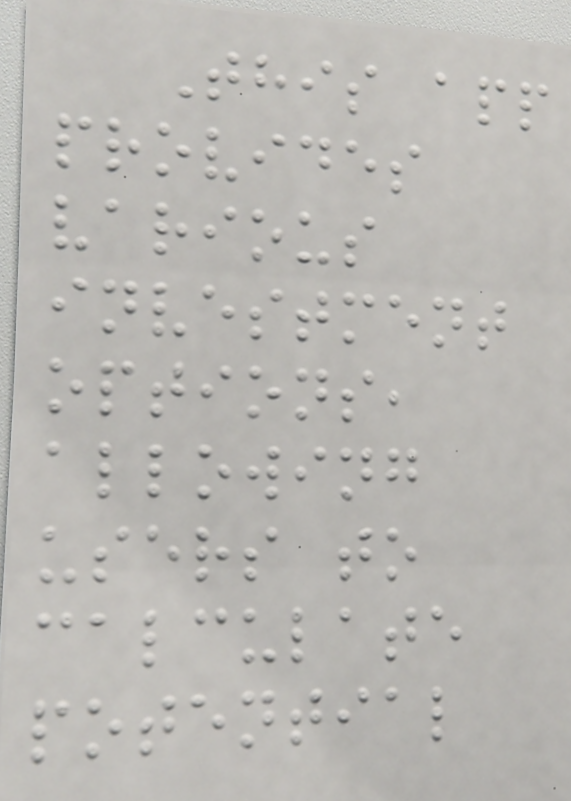This app
provides
various
investment
options,
allowing
users to
calculate
potential
